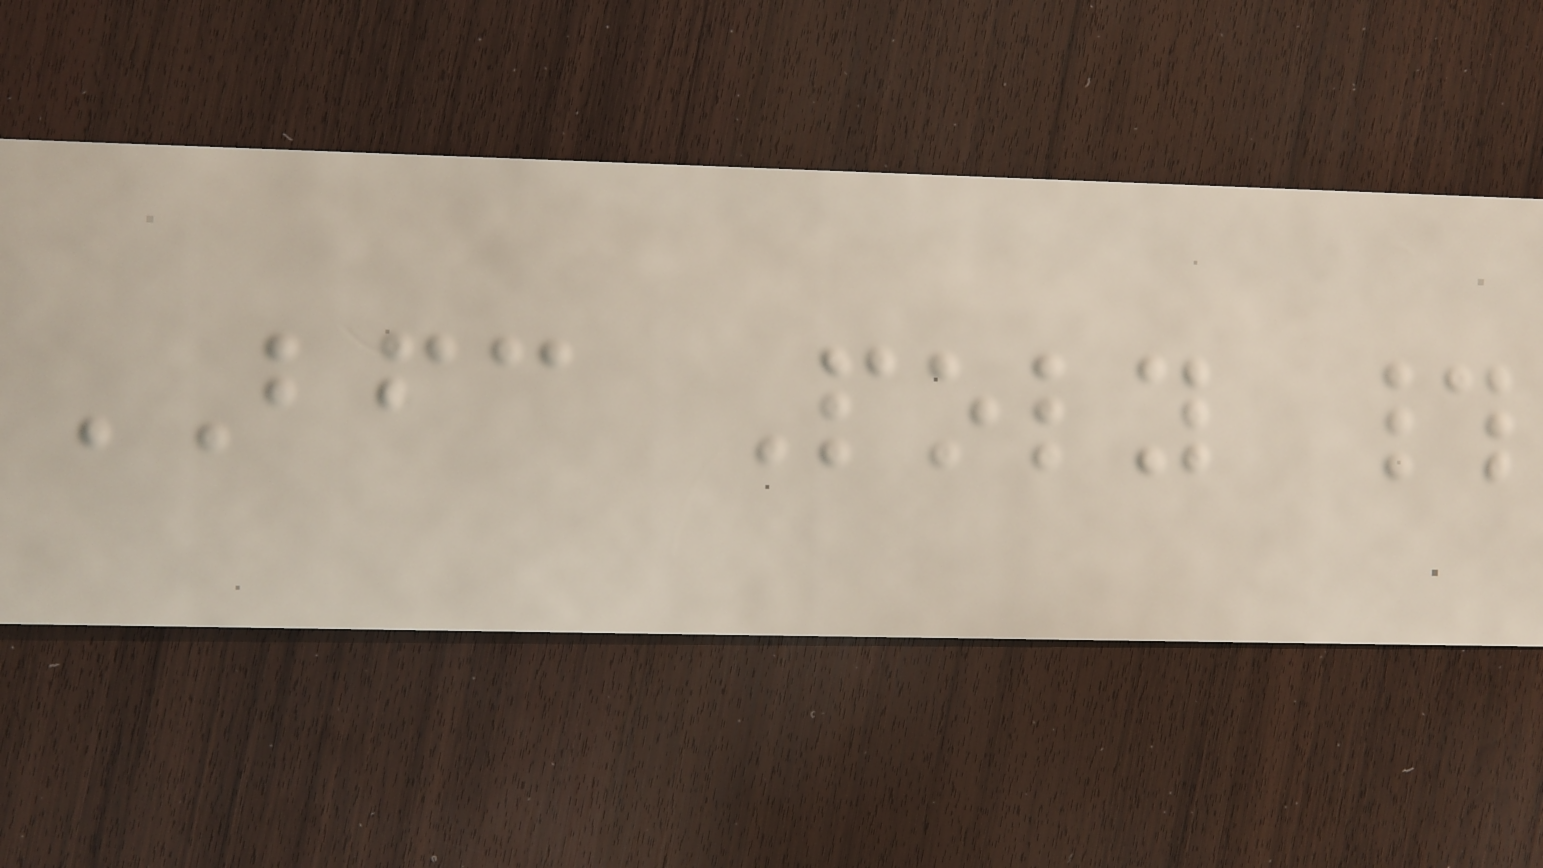BFC Poly #
